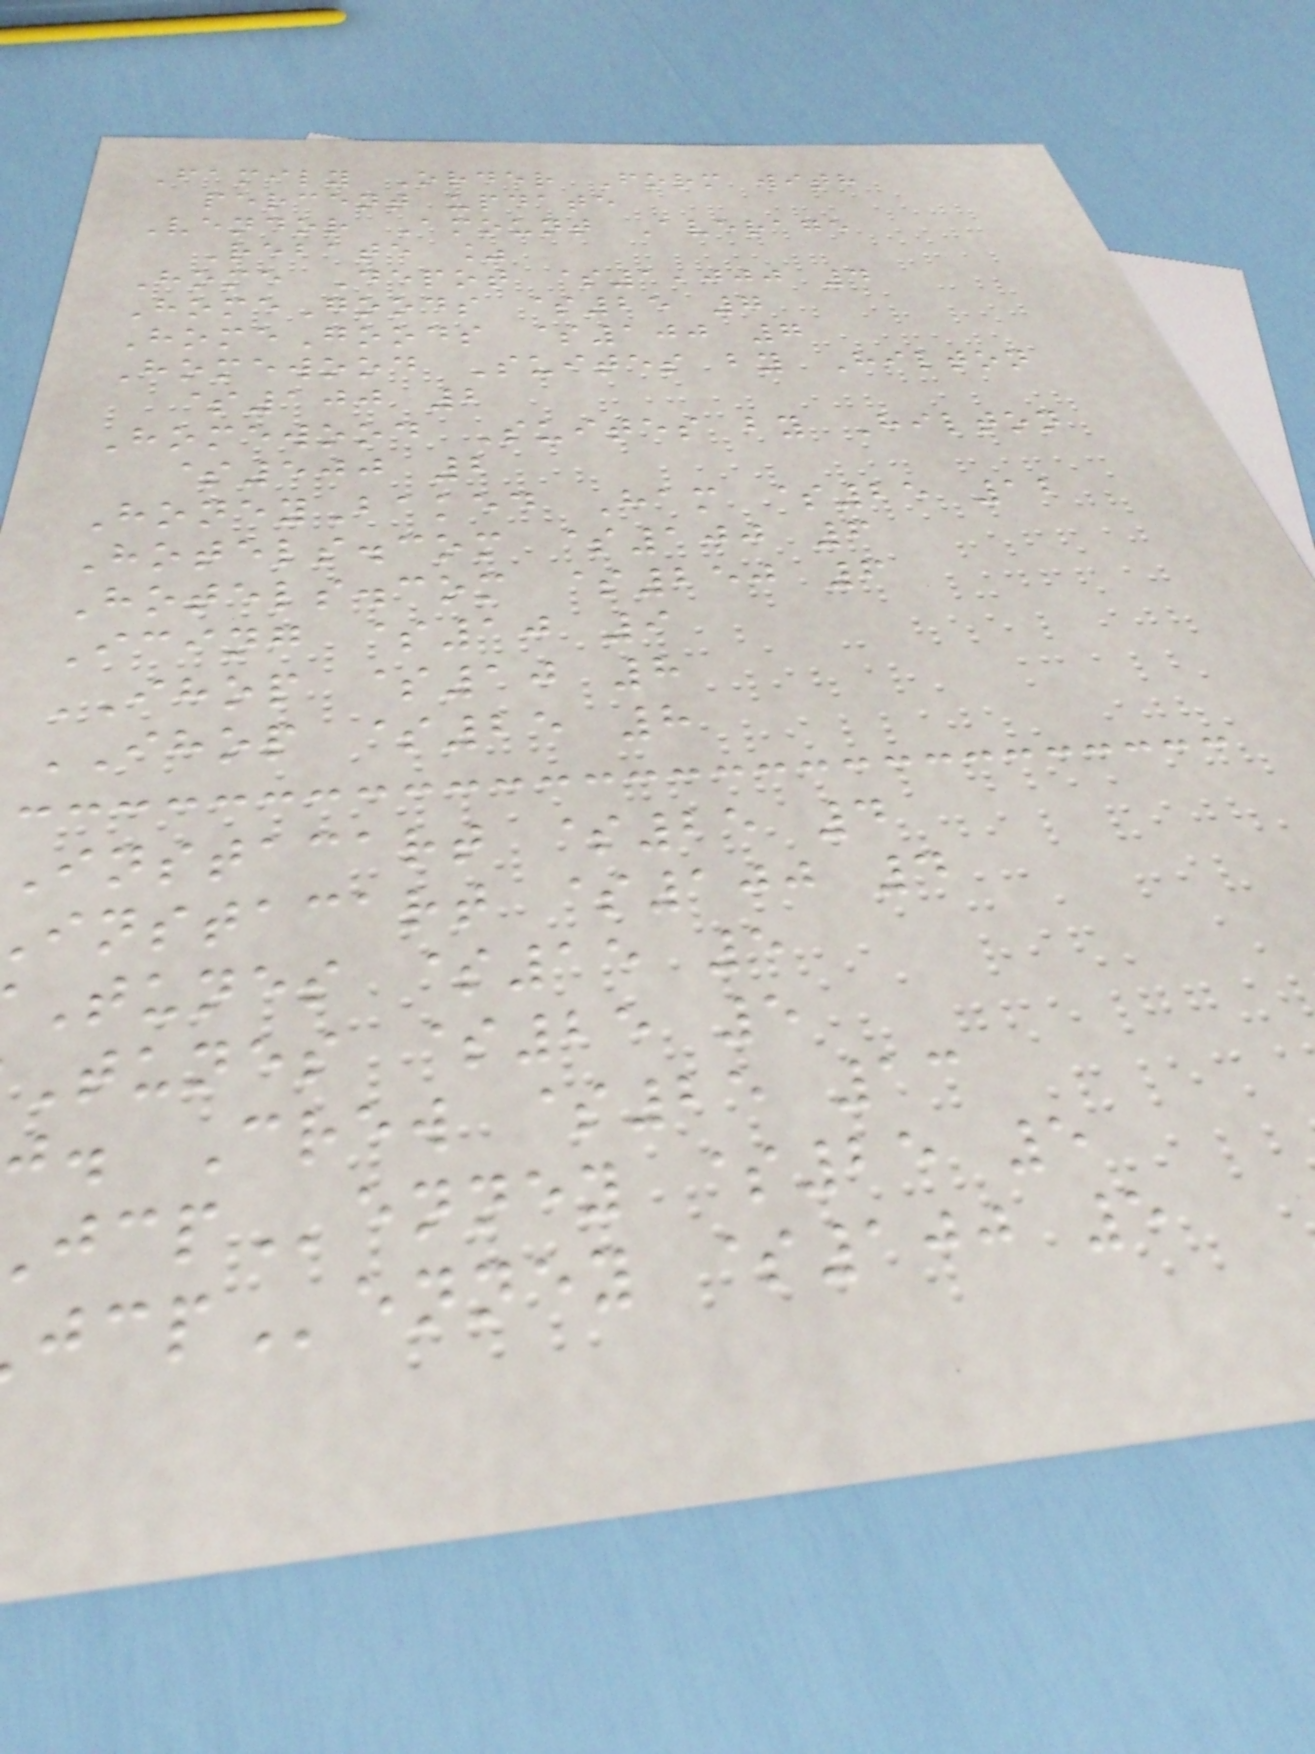Family Order Form with
percent update
Vendor Amount Average
Rebate %
Home Depot $1,000 4
HomeGoods $25 7
HomeGoods $100 7
Homewood Suites by Hilton
$100 2
Homewood Suites by Hilton
$500 2
HoneyBaked Ham $25 12
Hotels.com $100 6
Hotels.com $250 6
Icing $10 9
IHOP $10 8
IHOP $25 8
Instacart $25 4
instacart $100 4
Tunes $15 5
Tunes $25 5
j. Crew $25 13
enney $25 5
enney $100 5
